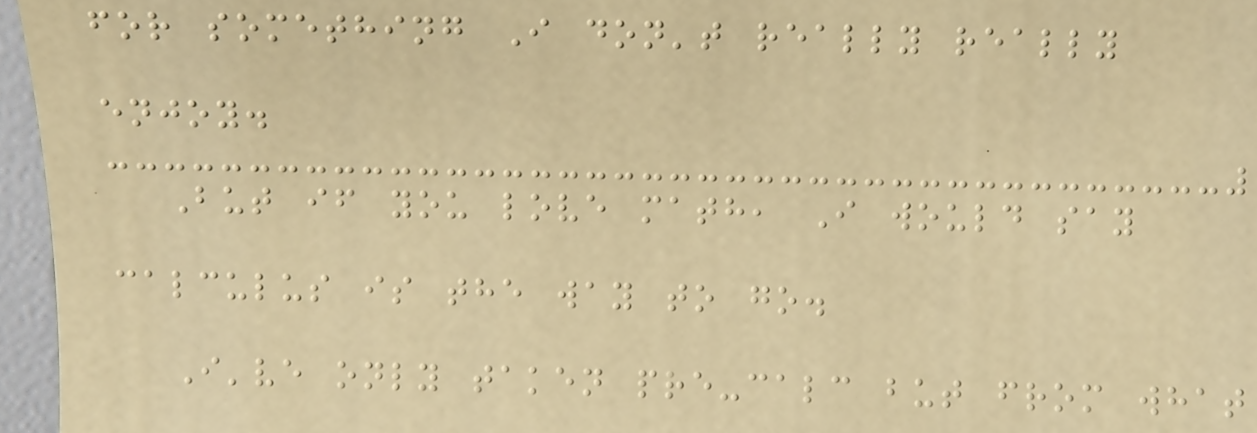for something I don't really really
enjoy.
But if you love math, I would say
calculus is the way to go.
I've only taken pre-calc but from what
